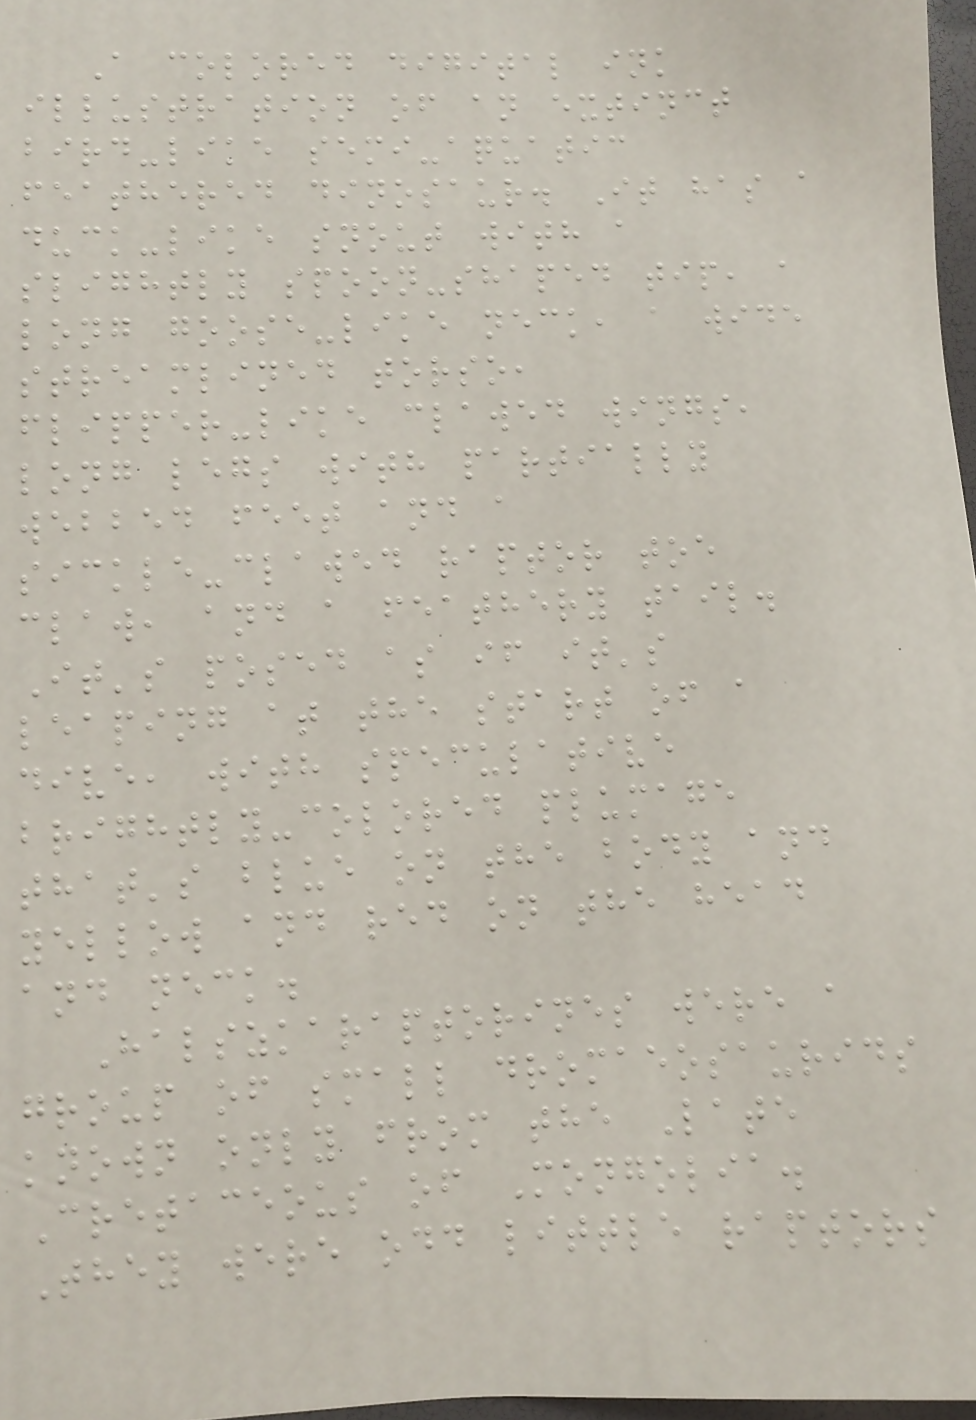A colored digital ink
illustration of an extinct
bird-like semi-aquatic
feathered dinosaur. It has a
duck-like snout with a
slightly spoon-shaped tip, a
long goose-like neck, a wide
streamlined torso,
flipper-like clawed wings,
long legs with partially
webbed feet and a
sickle-clawed raptor toe
claw, and a feathery tail.
It's posed as if it's
leaping at the start of a
dive, with speculative
brightly-colored plumage
that's blue on the body and
yellow and red on the head
and neck.
Halszkaraptorines were a
group of small dromaeosaurids
known only from the Late
Cretaceous of Mongolia.
They were odd little raptors
